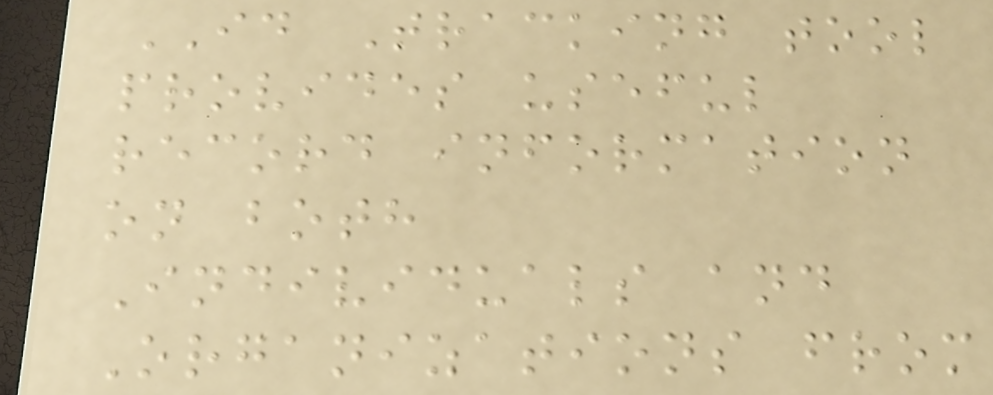ID Tracking tool
provides useful
record information
on both
Individuals and
Organizations from
